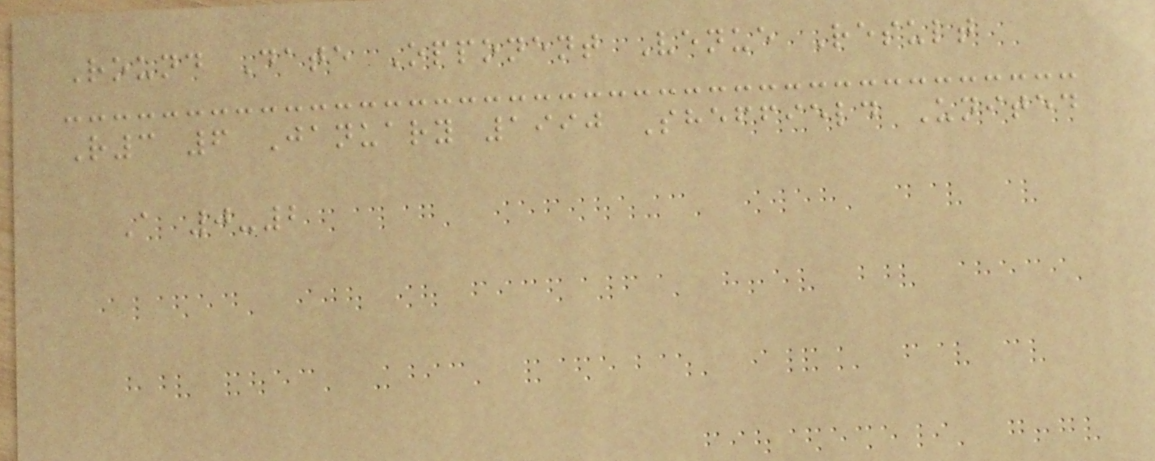Round Date Opponent Venue Result
R3 6 January 1990 Sheffield United
A 0-2
